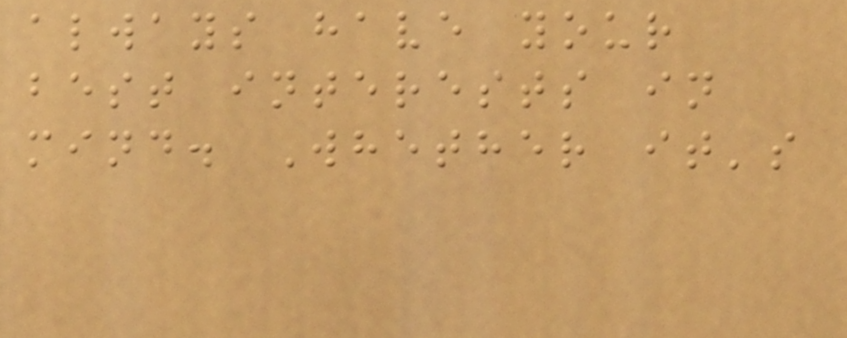always have your
best interests in
mind. Whether it's
